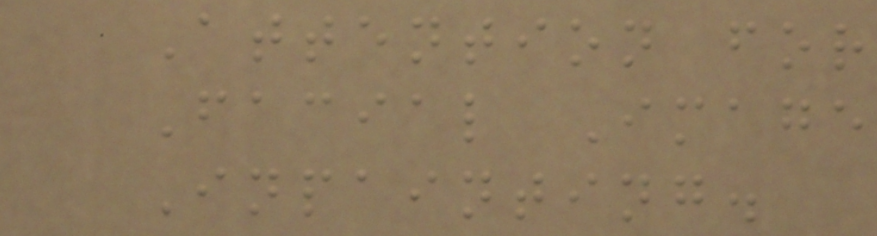Attention for
Facial Image
Inpainting.
